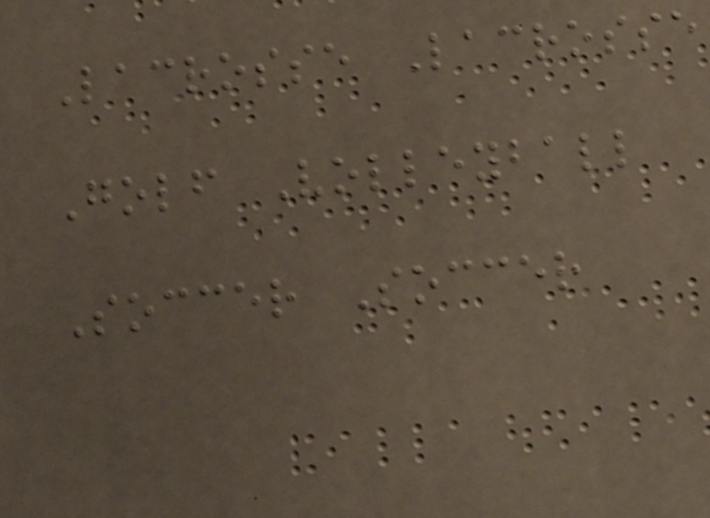Lacrosse Lacrosse
Golf Volleyball
Soccer Soccer
